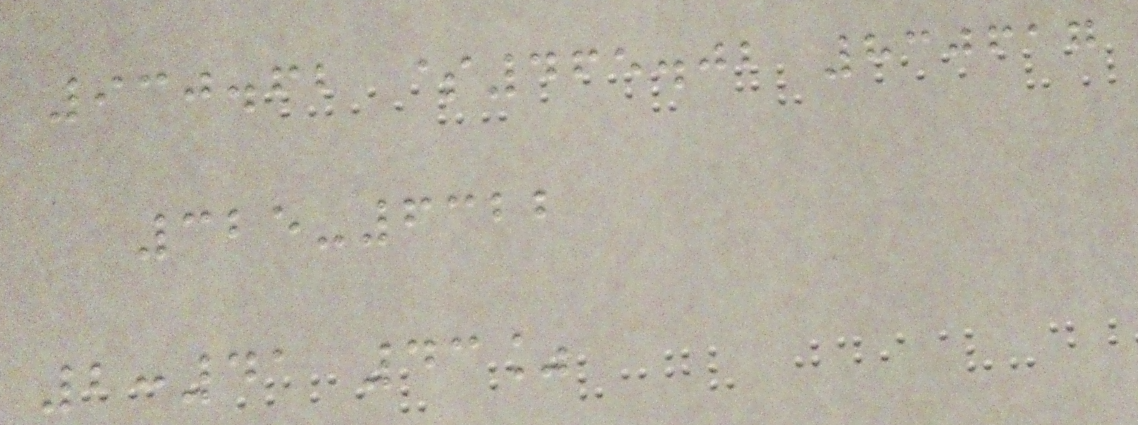930.62 $465.02 830617
325-6322
2:41 43%
